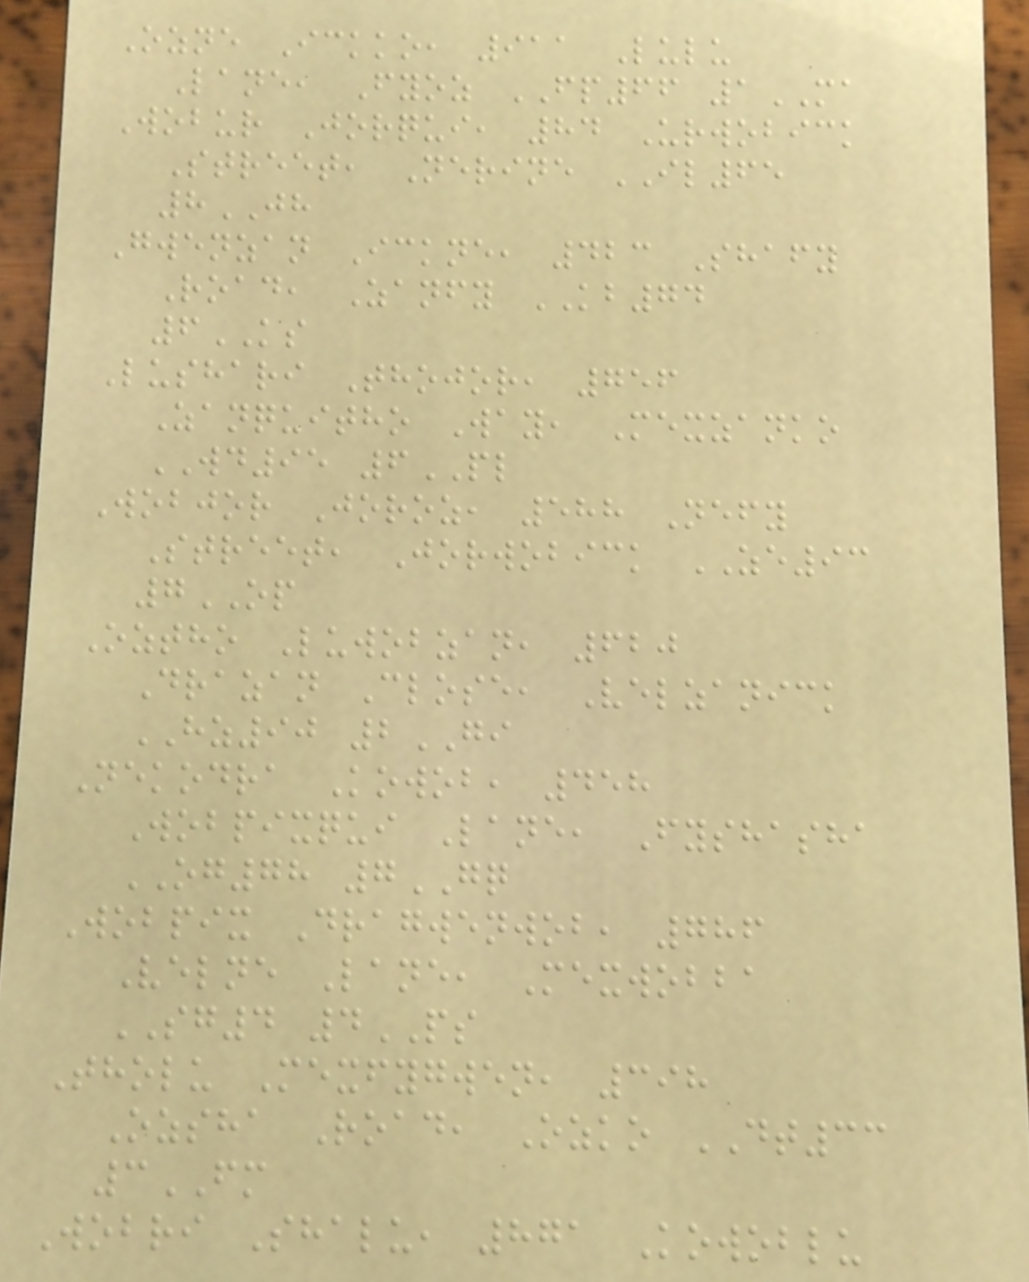Ozne Ickko, 911 Lulu
Lane, Fyoz FP66 1MA
Wobur Jorqui, 84 Urwobick
Street, Nerine IL65
8JH
Gwenzan Ickne, 423 Shafy
Road, Zanfy KB74
6KS
Lushari Thojor, 756
Zanquitho Way, Mexzanko
WD95 6PL
Wobjor Joroz, 588 Nefy
Street, Jorwobick ZE93
7OP
Oztho Luwobzan, 620
Drazan Close, Velzanick
HZ90 2GI
Nekodra Kowob, 458
Wobpixqui Lane, Fyshasha
OG78 7GQ
Wobpix Dragwenwob, 786
Velne Lane, Mexwobba
SG4 4PS
Tholu Mexfygwen, 398
Ozsha Road, Ozko DT33
3FM
Wobri Shalu, 871 Kowoblu
